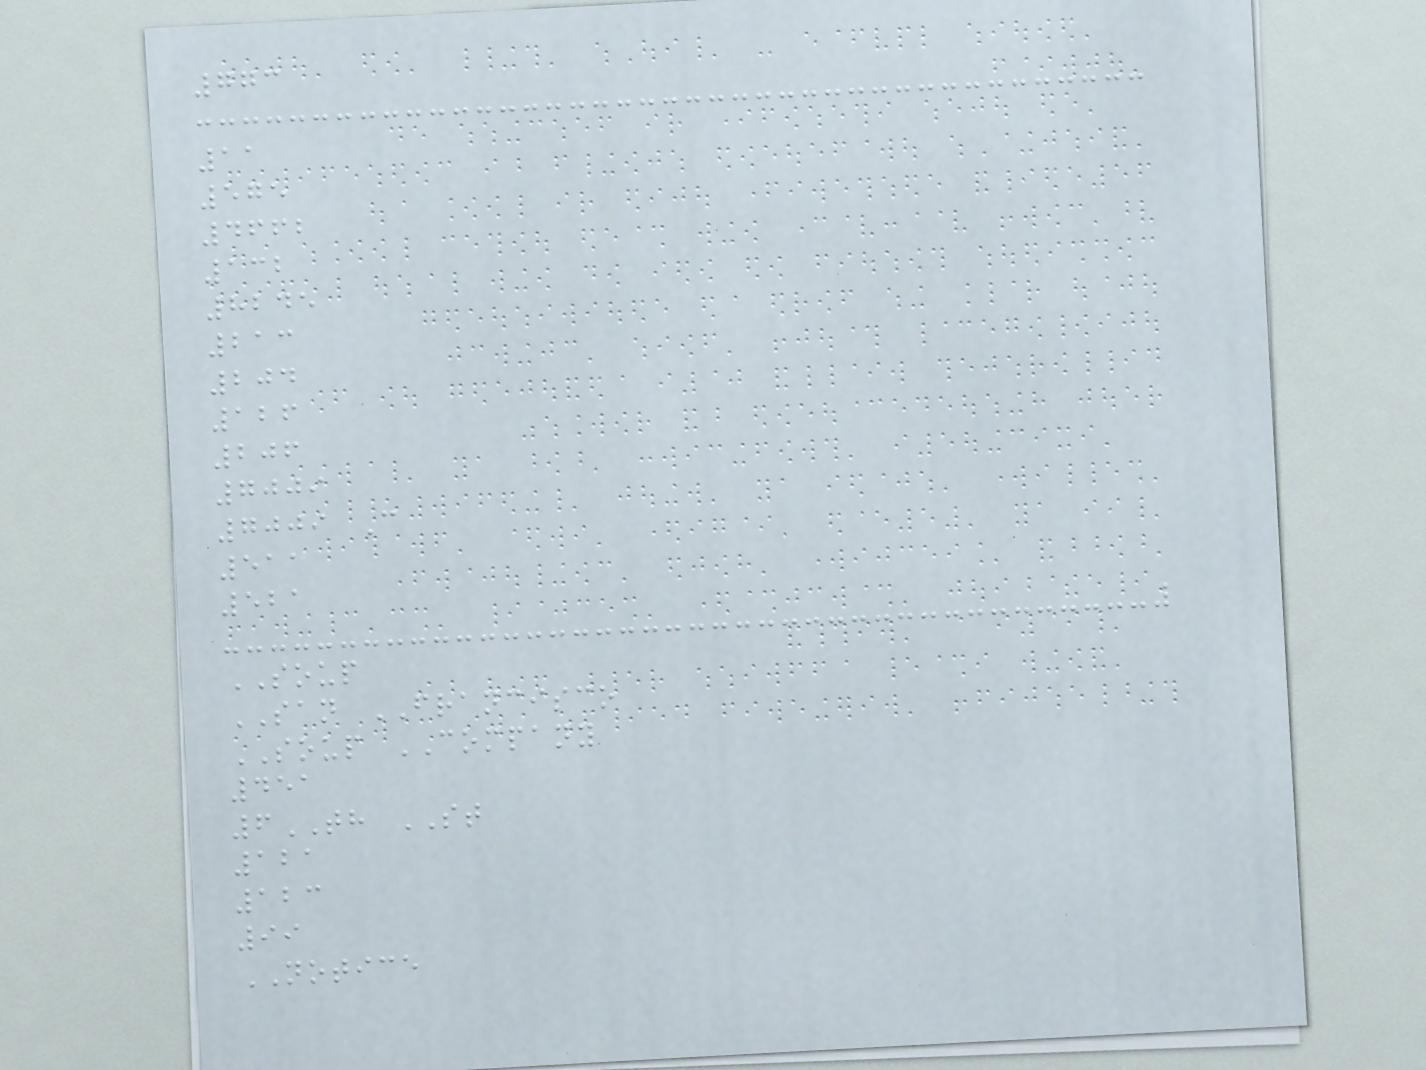773
11
575
4662
132
8245
213
204
126
206
7009
7009 C
511
521
SOUP
SAN FRANCISCO
SOUP COMPANY
451
6TH ST
121
123
99
NOTICE
